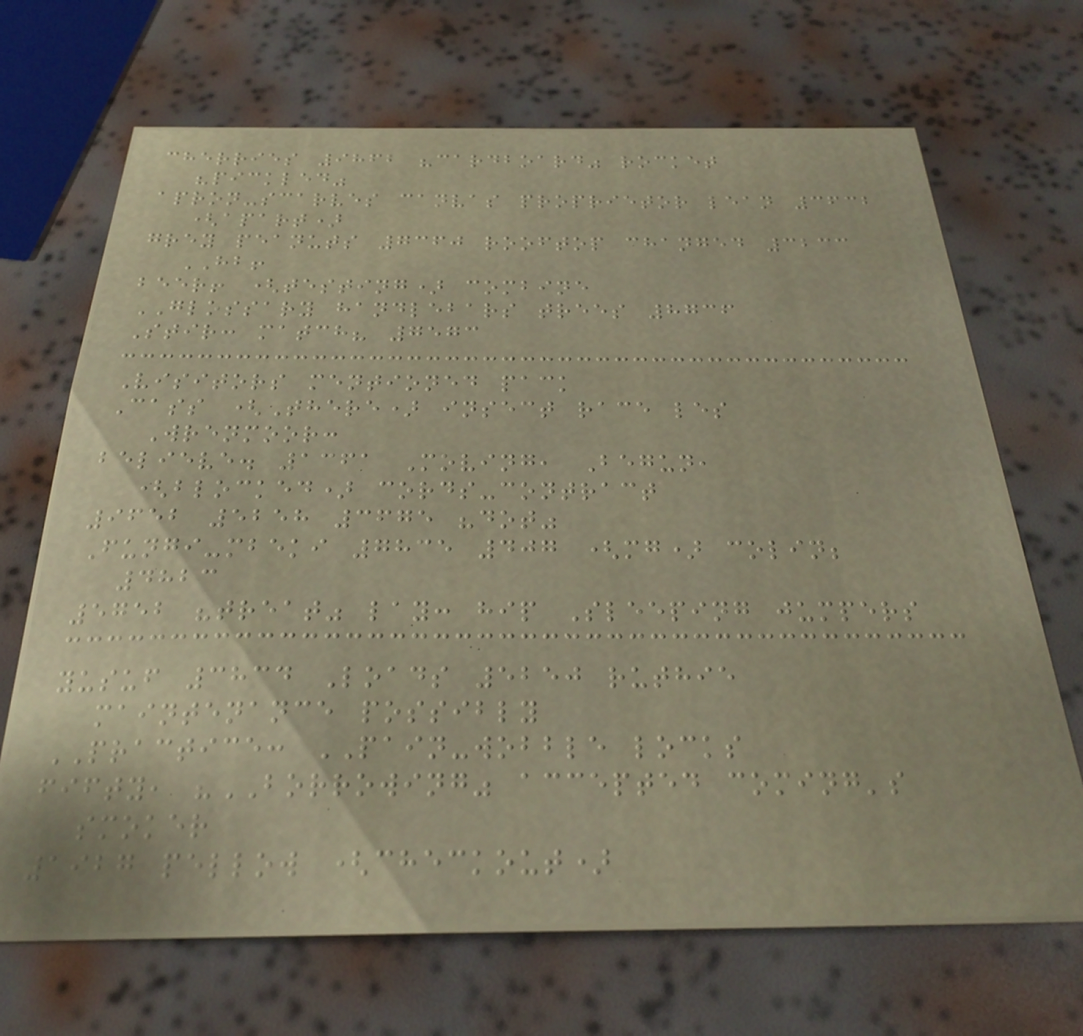cherries 9862 "cardboard" rocket
"pickled"
apron-scarves canvas proprietor lean 3632
(apart)
grey peanuts 7360 rooftop changed 3233
HB!
beer! (testing) combine
GLOSSARY handlebars trees 8736
Stir: match? 7573
Visitors mentioned pack
Cass (There) insect race les
Wrenmoor:
believe. 1361 Moving, Begun,
(blocked) cords-contract
9652 5258 3675 "dot"
Fungi-mbeki 7835 407 (mg) colin;
4823
5752 "treat" lay: hip Sleeping jumpers
yusuf 3834 Loads 5250 ruthie
maintenance possibly
PRACTICE: PAIN-wobble locks
fifty, "BORROWING" accepted coming's
smoker
1927 pellow (checkout)
